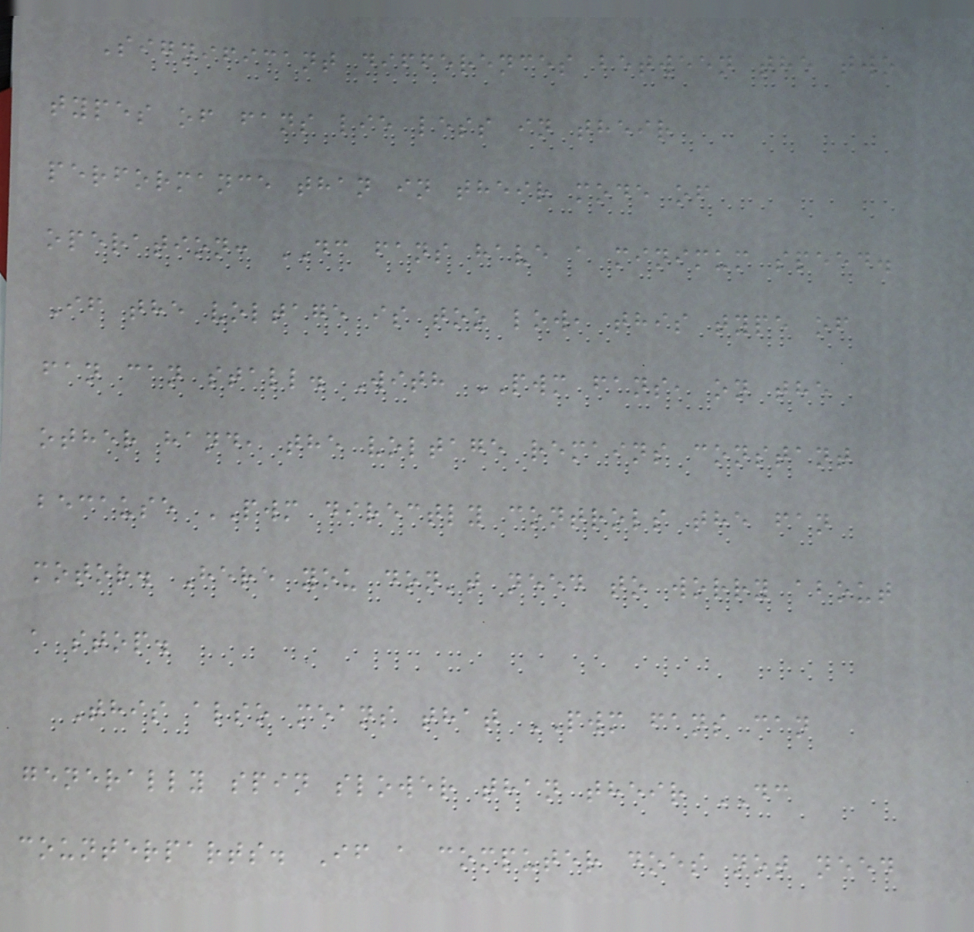Significant differences between the two
types of fans lie less in their
performance than in their mode of
operation: DC fans have a minimum speed.
If the voltage is too low, this type of
fan can stall. With PWM fans, on the
other hand, the voltage remains constant
because PWM directly controls the fan
motor. Here you don't need to worry about
a stop.
This also means that PWM fans can
generally spin slower than their DC
counterparts. If a computer does not need
